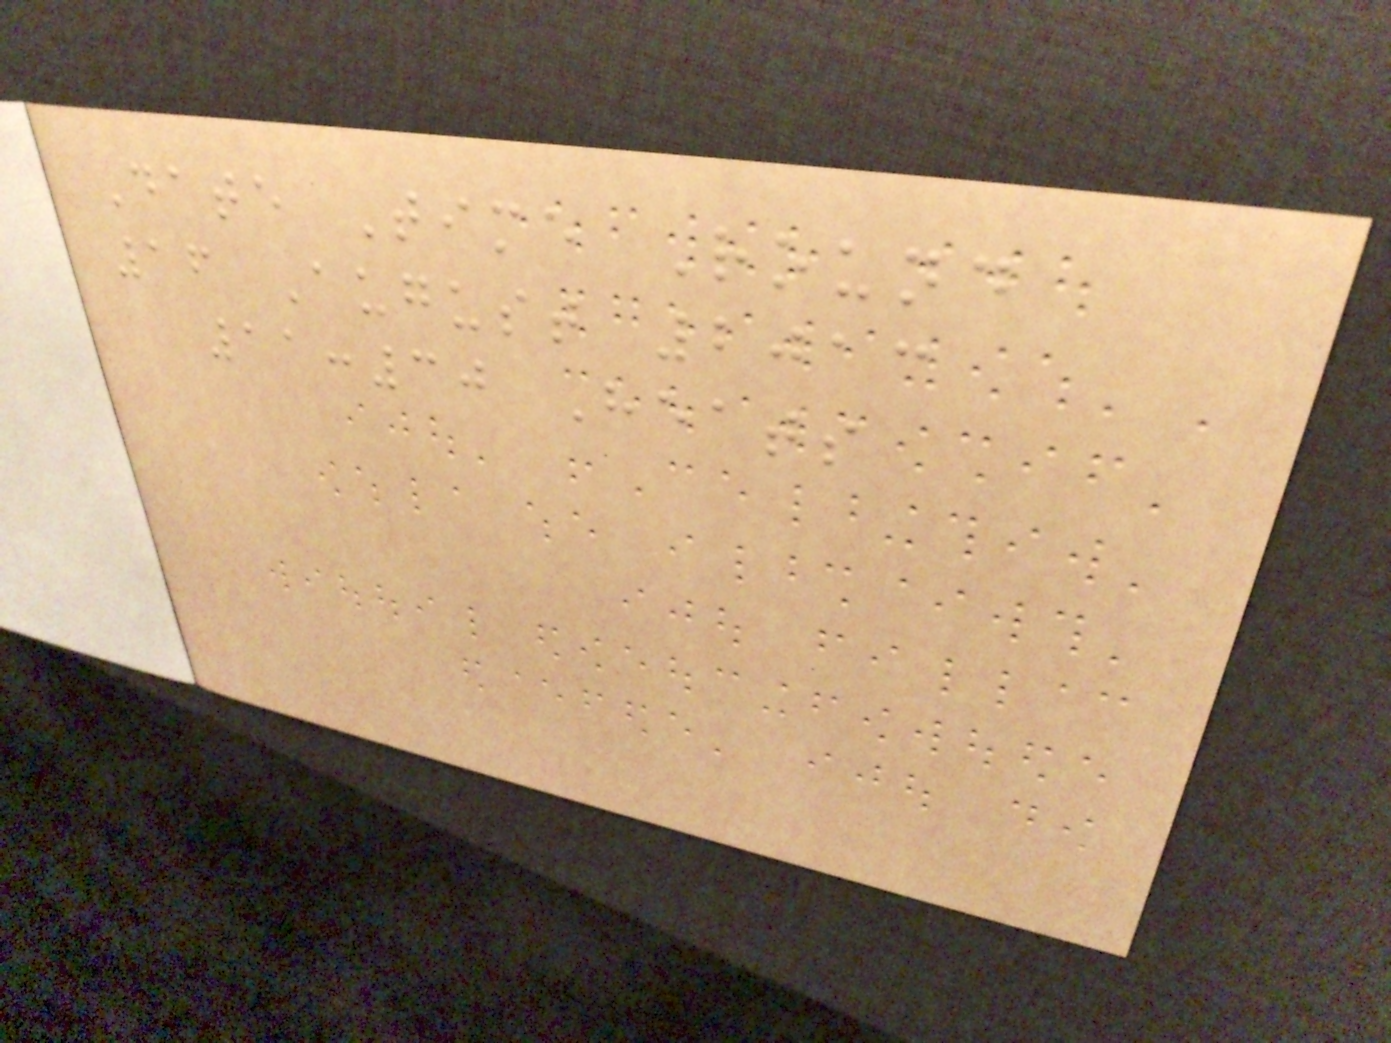Date Time Round
16 August 2013
11:30 Heats
